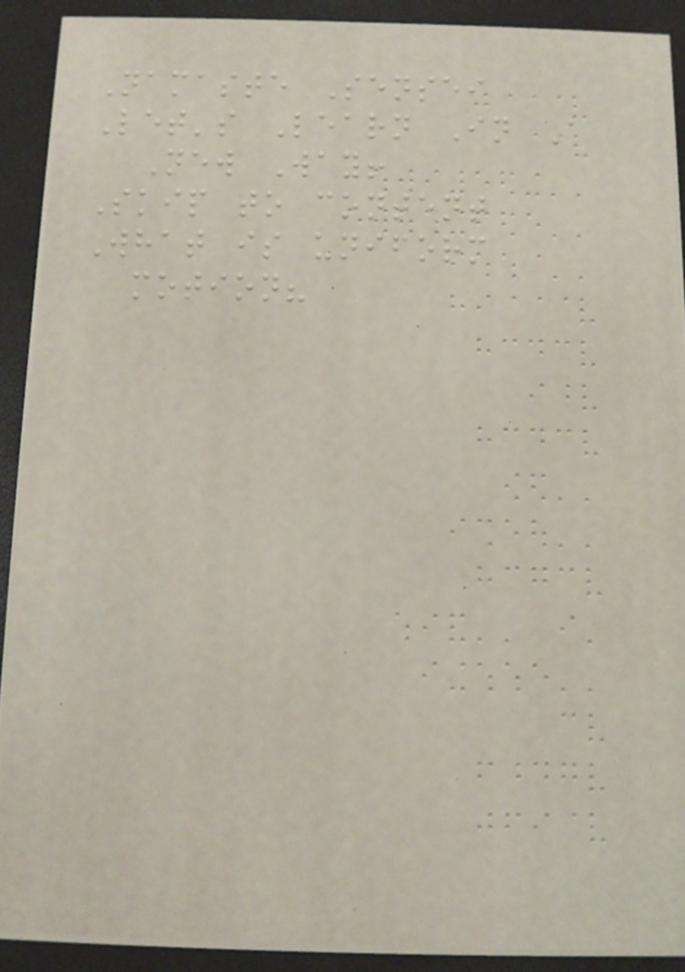Namaste Sensei
Let's Learn In A
New Way!
Skip to content
What is uniform
motion?
